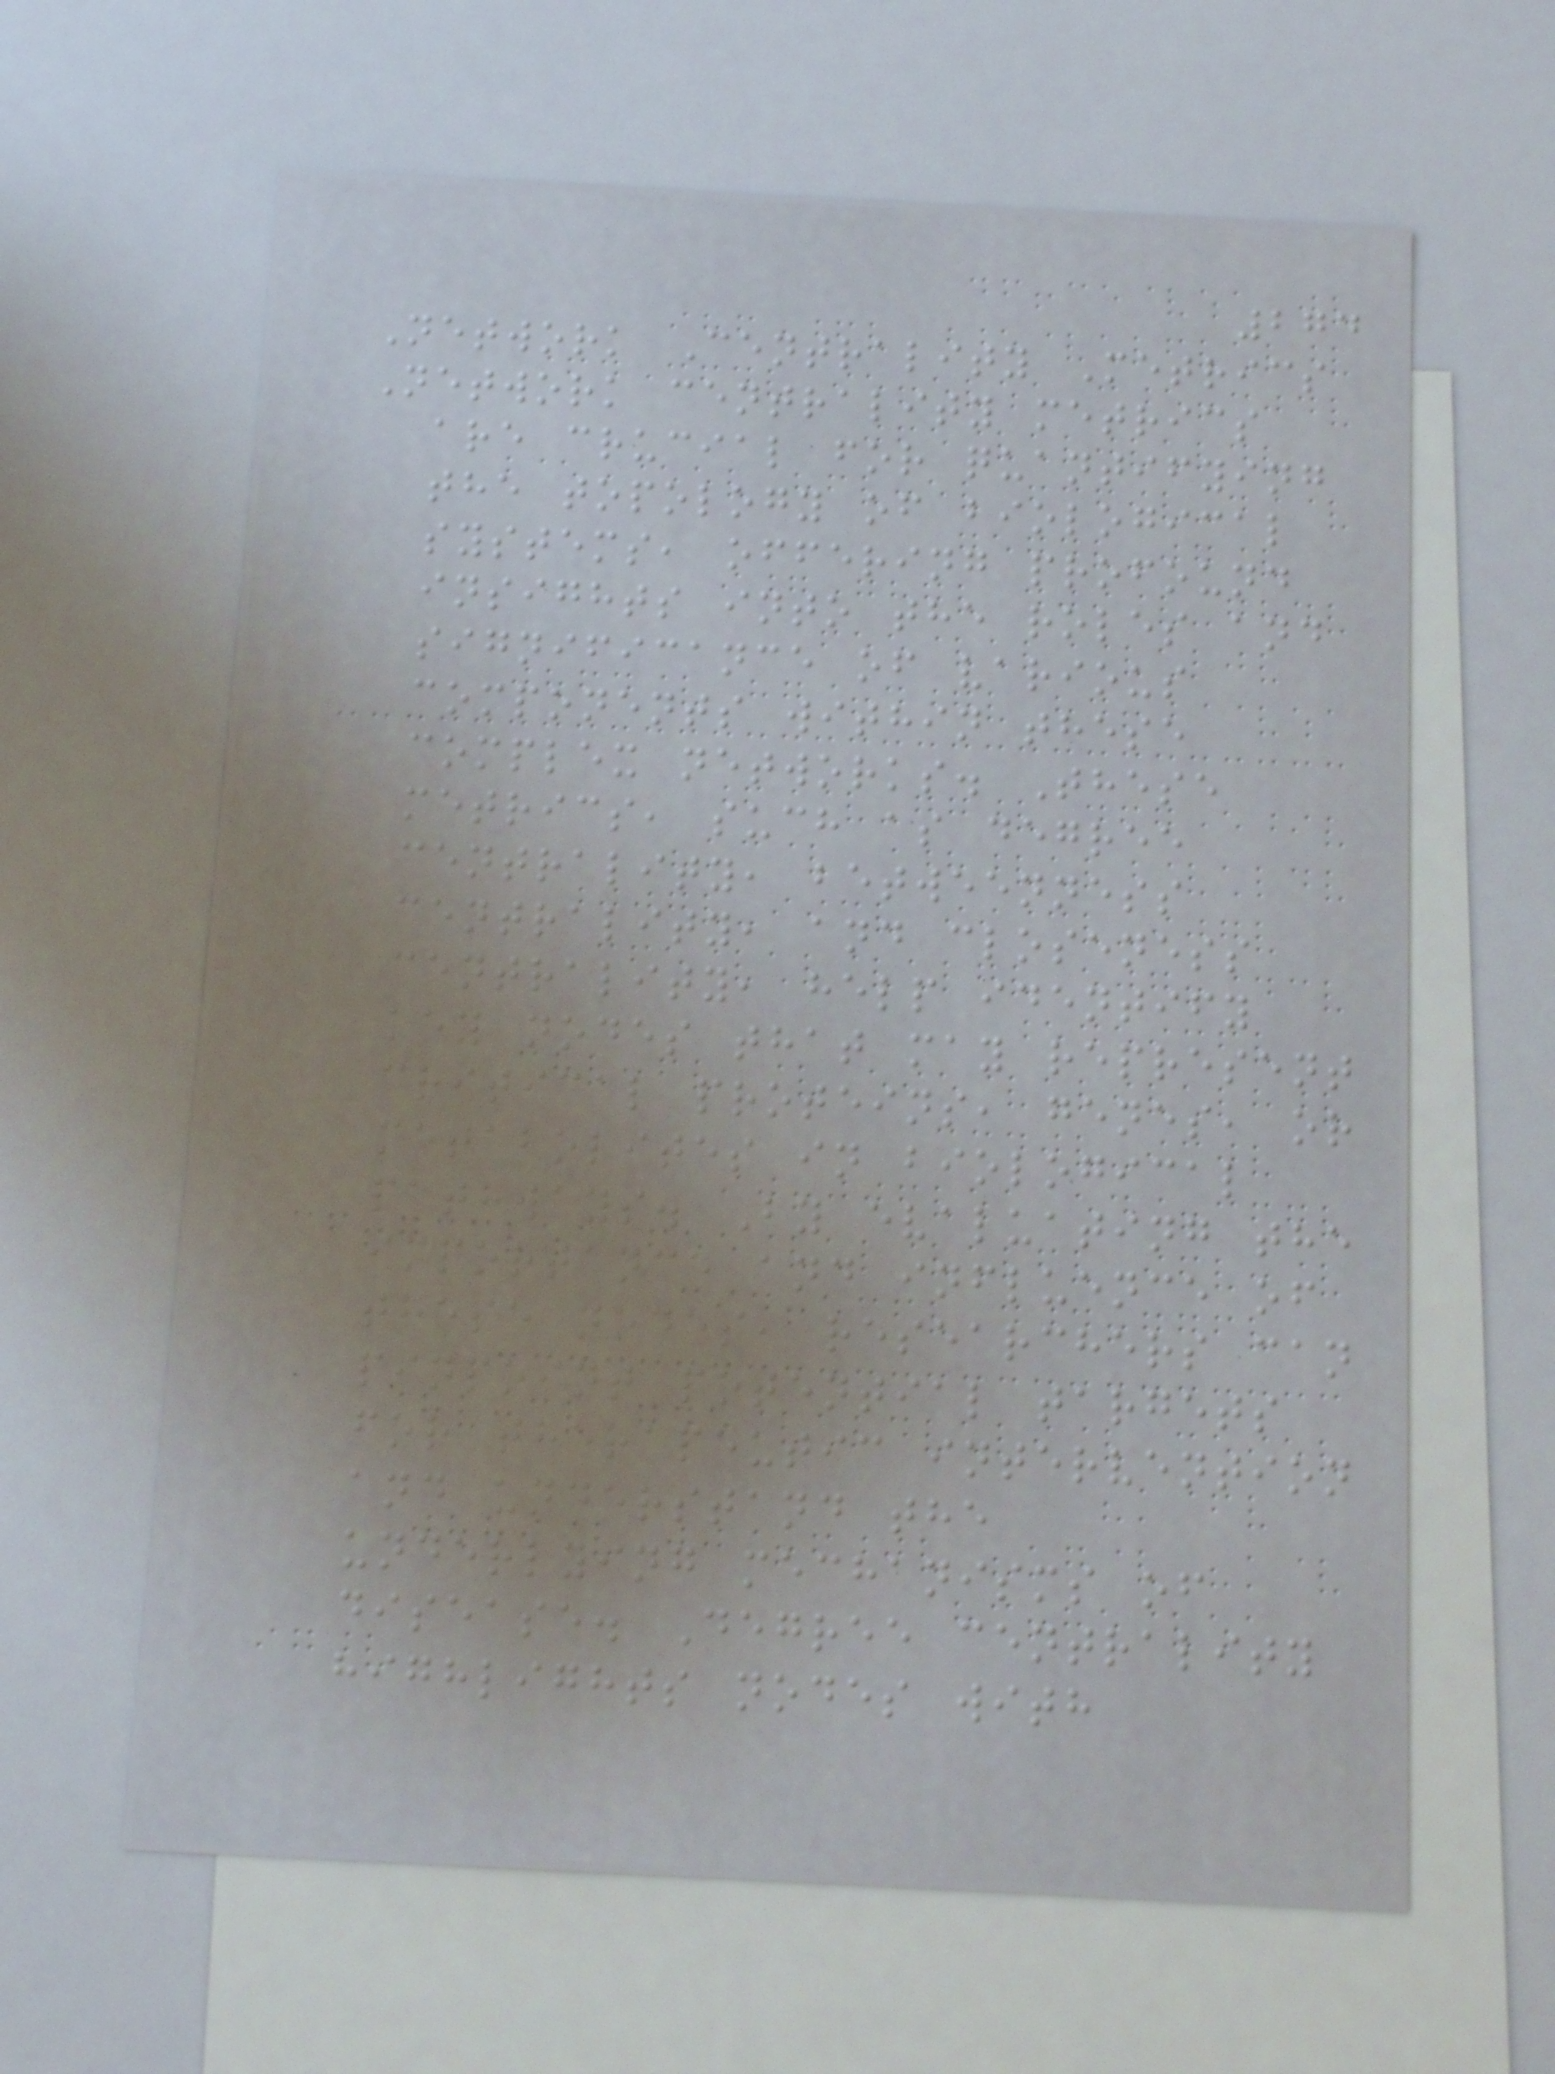274
Network Centrality Metrics
Network centrality metrics
are crucial for quantifying
the topology of biological
systems, offering profound
insights into the roles and
significance of various
components within these
complex networks. These
metrics, such as degree
centrality, betweenness
centrality, and closeness
centrality, help identify
key nodes that may represent
critical proteins, genes, or
metabolites in biological
pathways. By evaluating the
importance and influence of
these nodes, researchers can
pinpoint potential targets
for therapeutic intervention
and understand the
underlying mechanisms of
disease. Degree centrality
highlights nodes with
